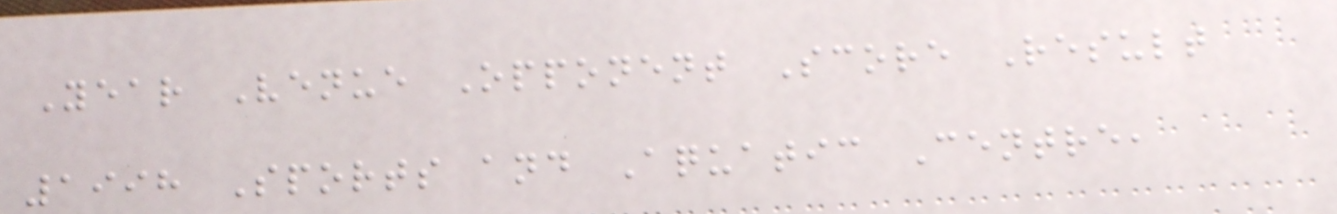Year Venue Opponent Score Result
1998 Sports and Aquatic Centre,
